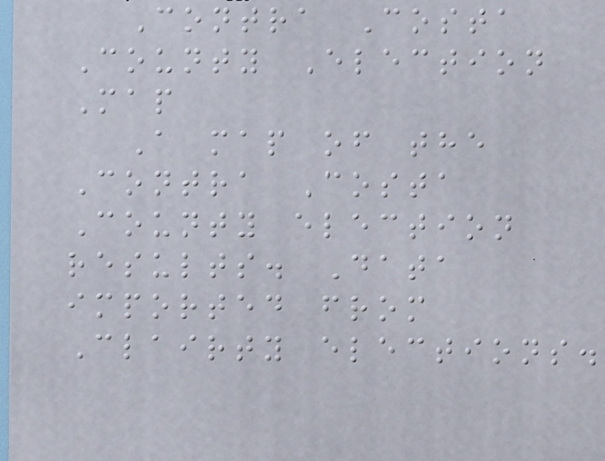Contra Costa
County Election
Map
A map of the
Contra Costa
County election
results. Data
imported from
Clairty elections.
